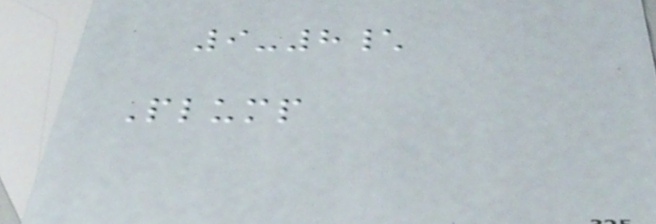9-8\
Plump
